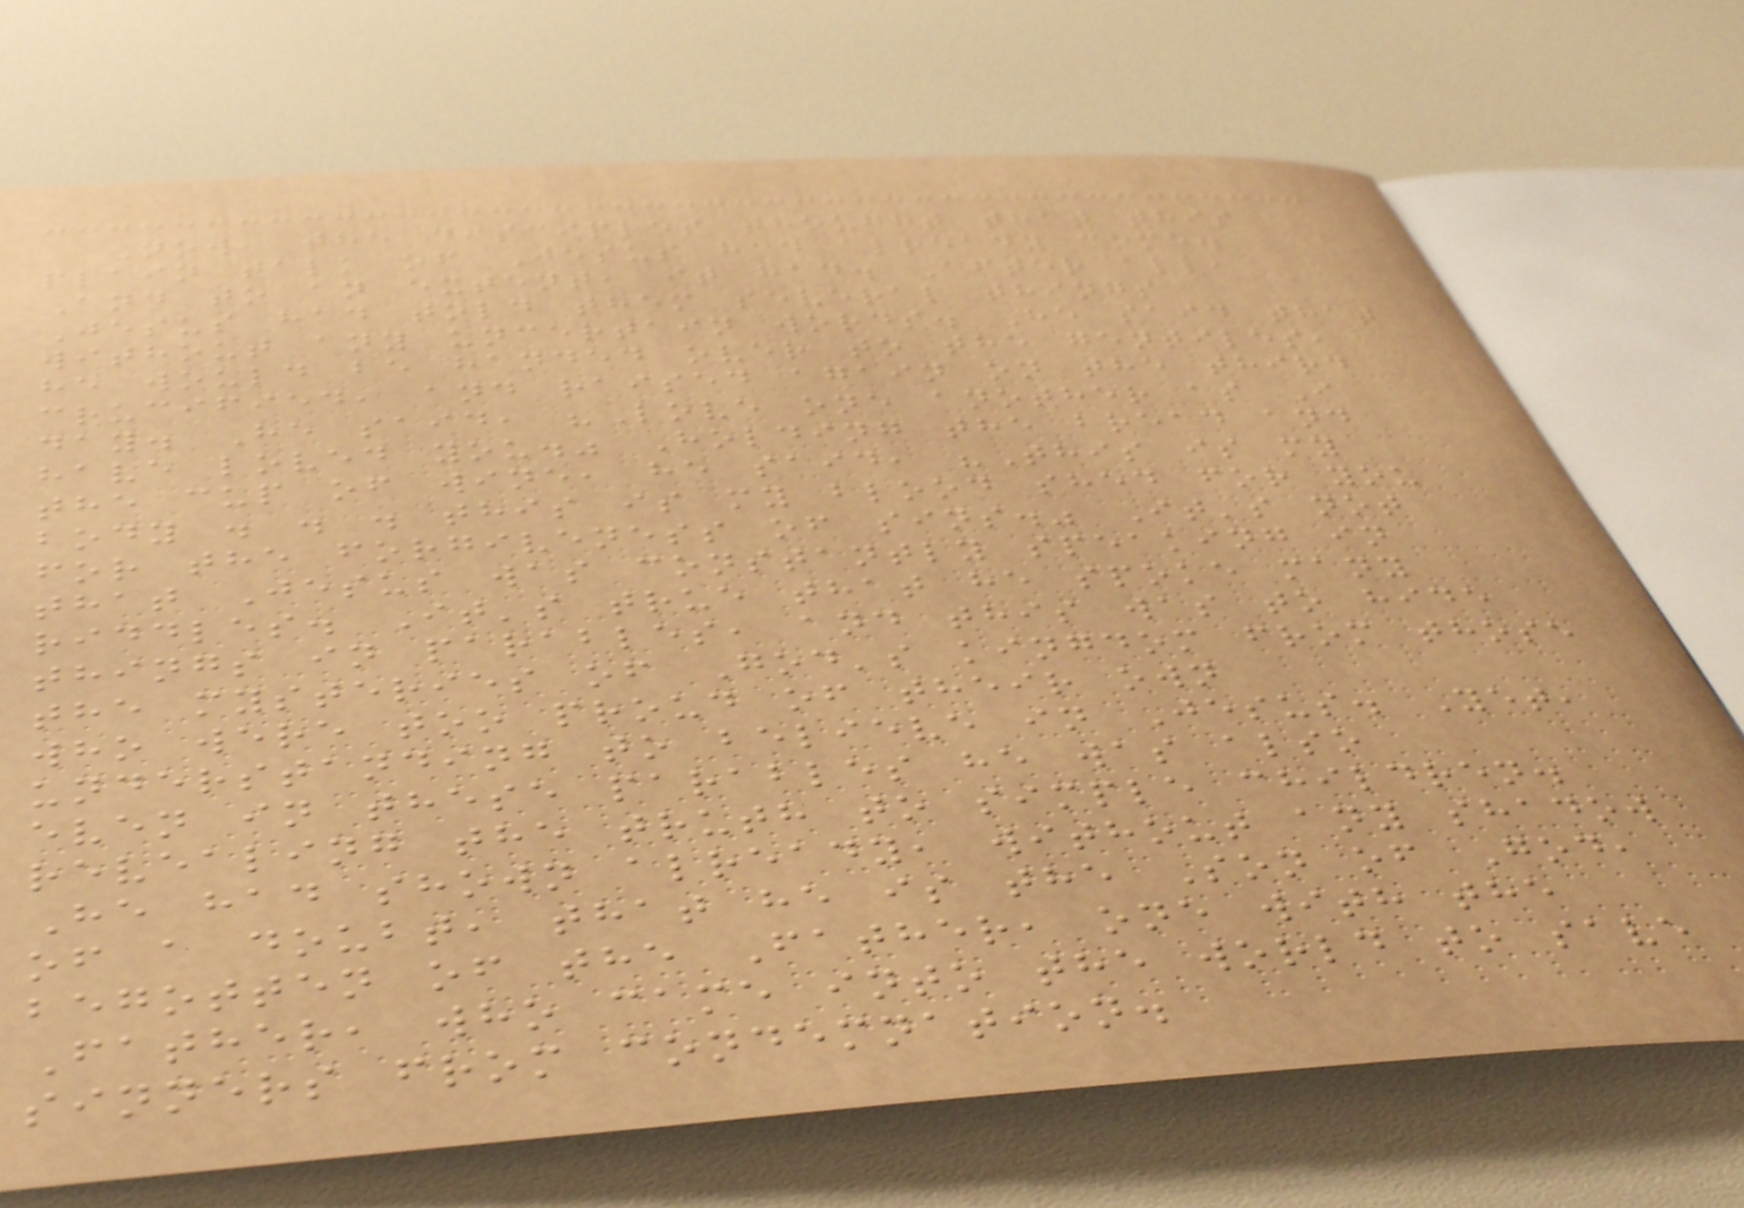Now, the disciples thought that this
plain talk of Jesus had already come.
And to an extent, it had. After all,
Jesus had told them several things
without any uncertain words. He said that
he would be handed over to the gentiles,
crucified, and raised again on the third
day. He said, "Love one another as I
have loved you." Holding the bread and
the cup of wine, he said, "This is my
body . . . this is my blood shed for you
for the forgiveness of sins." It's not
that Jesus was constantly speaking in
riddles. It's true that he spoke many
things in parables, and this was to hide
the mysteries of God's kingdom from those
who were too proud of their own
understanding to believe in Jesus. Yet,
even in these parables he was also
revealing the truth to simple children.
He had shown already, without any shadow
of a doubt, that he is the Son of God,
begotten of the Father, one with the
Father, who came into the world to save
sinners from condemnation.
